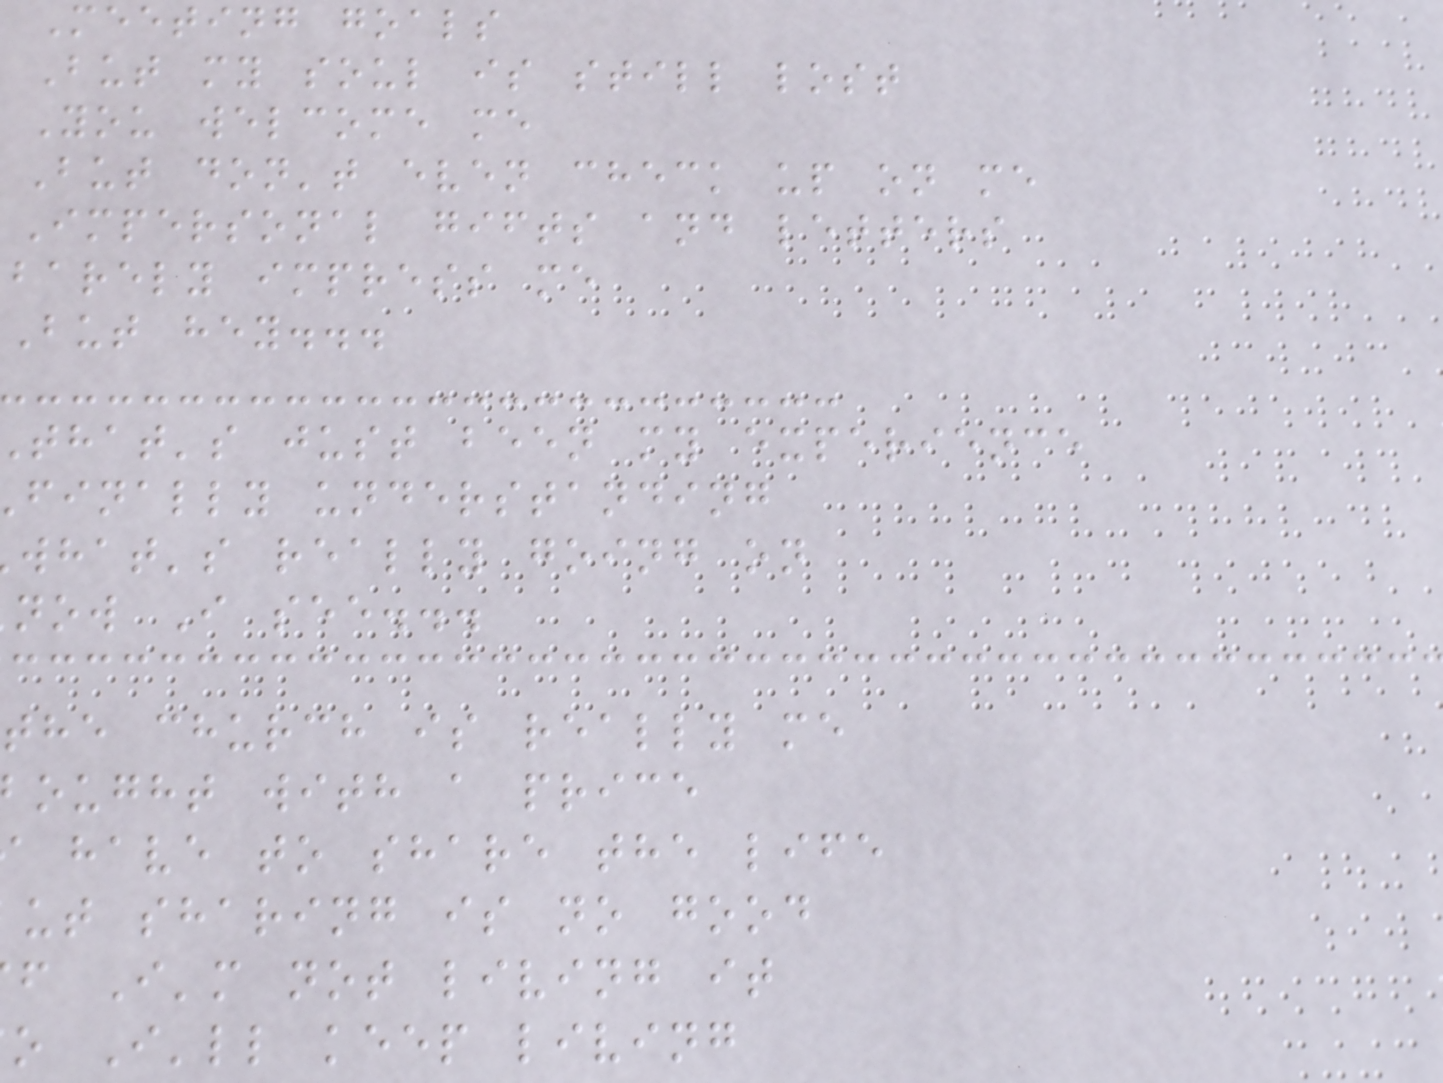Meeting goals
But my soul is still lost
You welcome me
But don't even check up on me
Impersonal gifts and letters
barely impress me
But hey...
that's just been my experience
finally understanding
what's really going on
now I see...
the church is really me
ought with a price
have to share the life
ut sharing is no good
f I'm not living it
o I'll keep living
